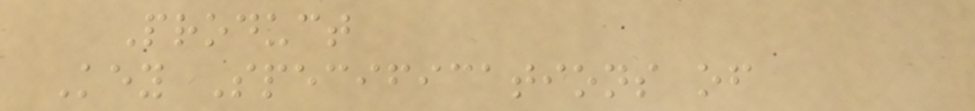Product
Key Specifications of
